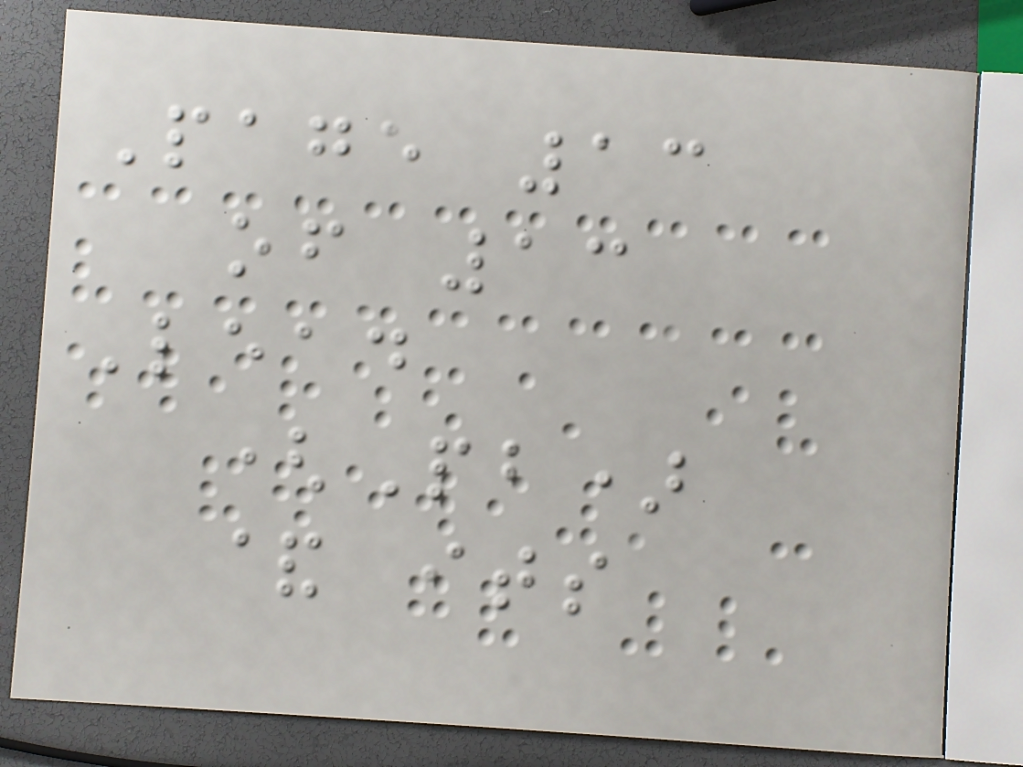Page 13
of 13
Lead
(Pb)
& its
